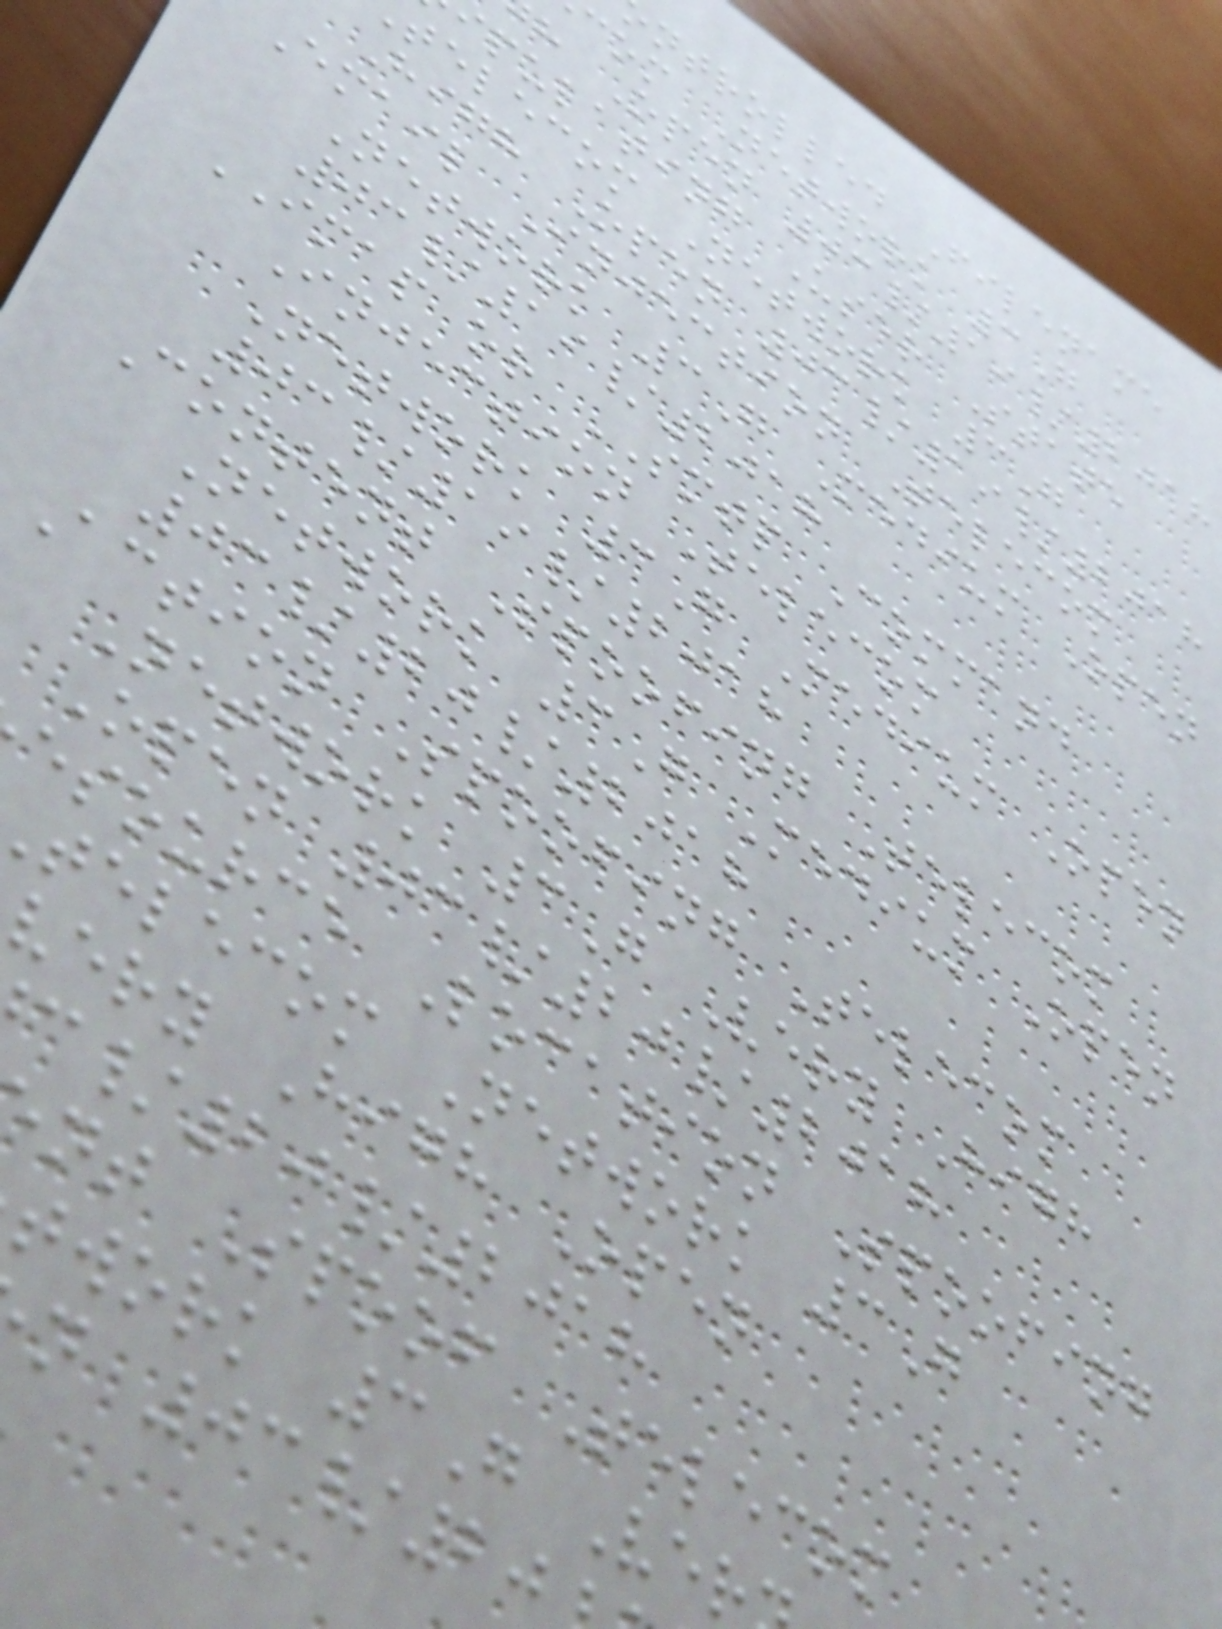ntrolled Filename
com Network 3G
h Open 03/19/2018
ipulating User State
telecom Network 3G
High Open 03/19/2018
Email Injection Telecom
Network 3G Medium Open
03/19/2018
IMAP or SMTP Command
Injection Telecom
Network 3G Medium Open
03/19/2018
Content Spoofing Telecom
Network 3G Medium Open
03/20/2018
Action Spoofing Telecom
Network 3G Very High
Open 03/20/2018
esource Location Spoofing
telecom Network 3G
very High Open
/20/2018
nt Spoof Telecom
twork 3G Ver
n 03/20
